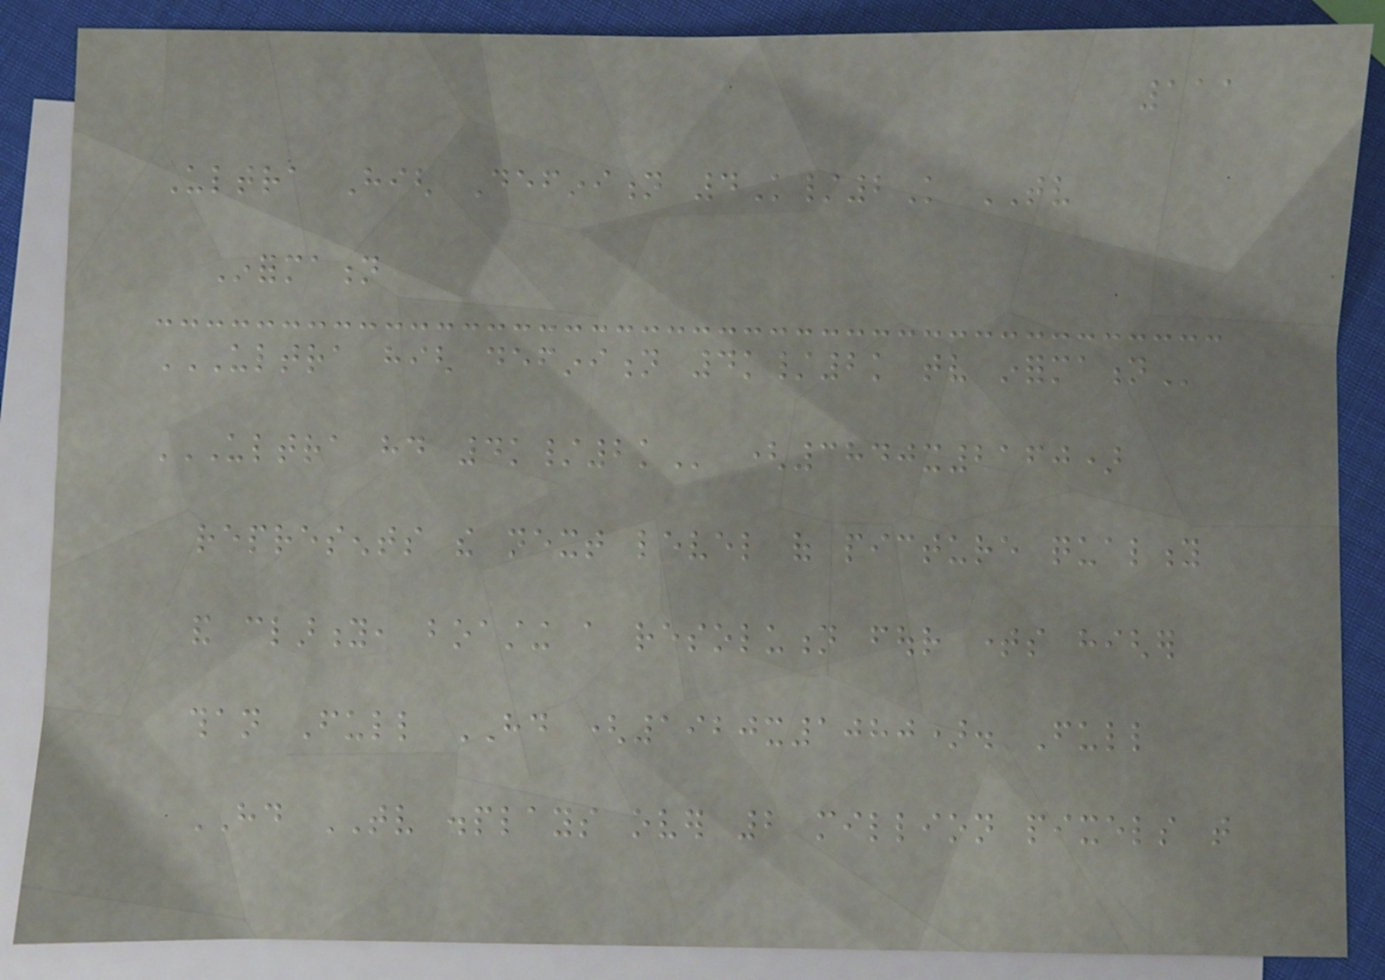111
Ultra High Definition 4K/2K TV
Information
ULTRA HIGH DEFINITION 4K/2K TV INFORMATION
ULTRA HD 4K/2K (3840x2160)
represents the next level of picture quality
and clarity, boasting a resolution four times higher
than Full HD (1920x1080). Full
HD TV displays over 2 million pixels that
